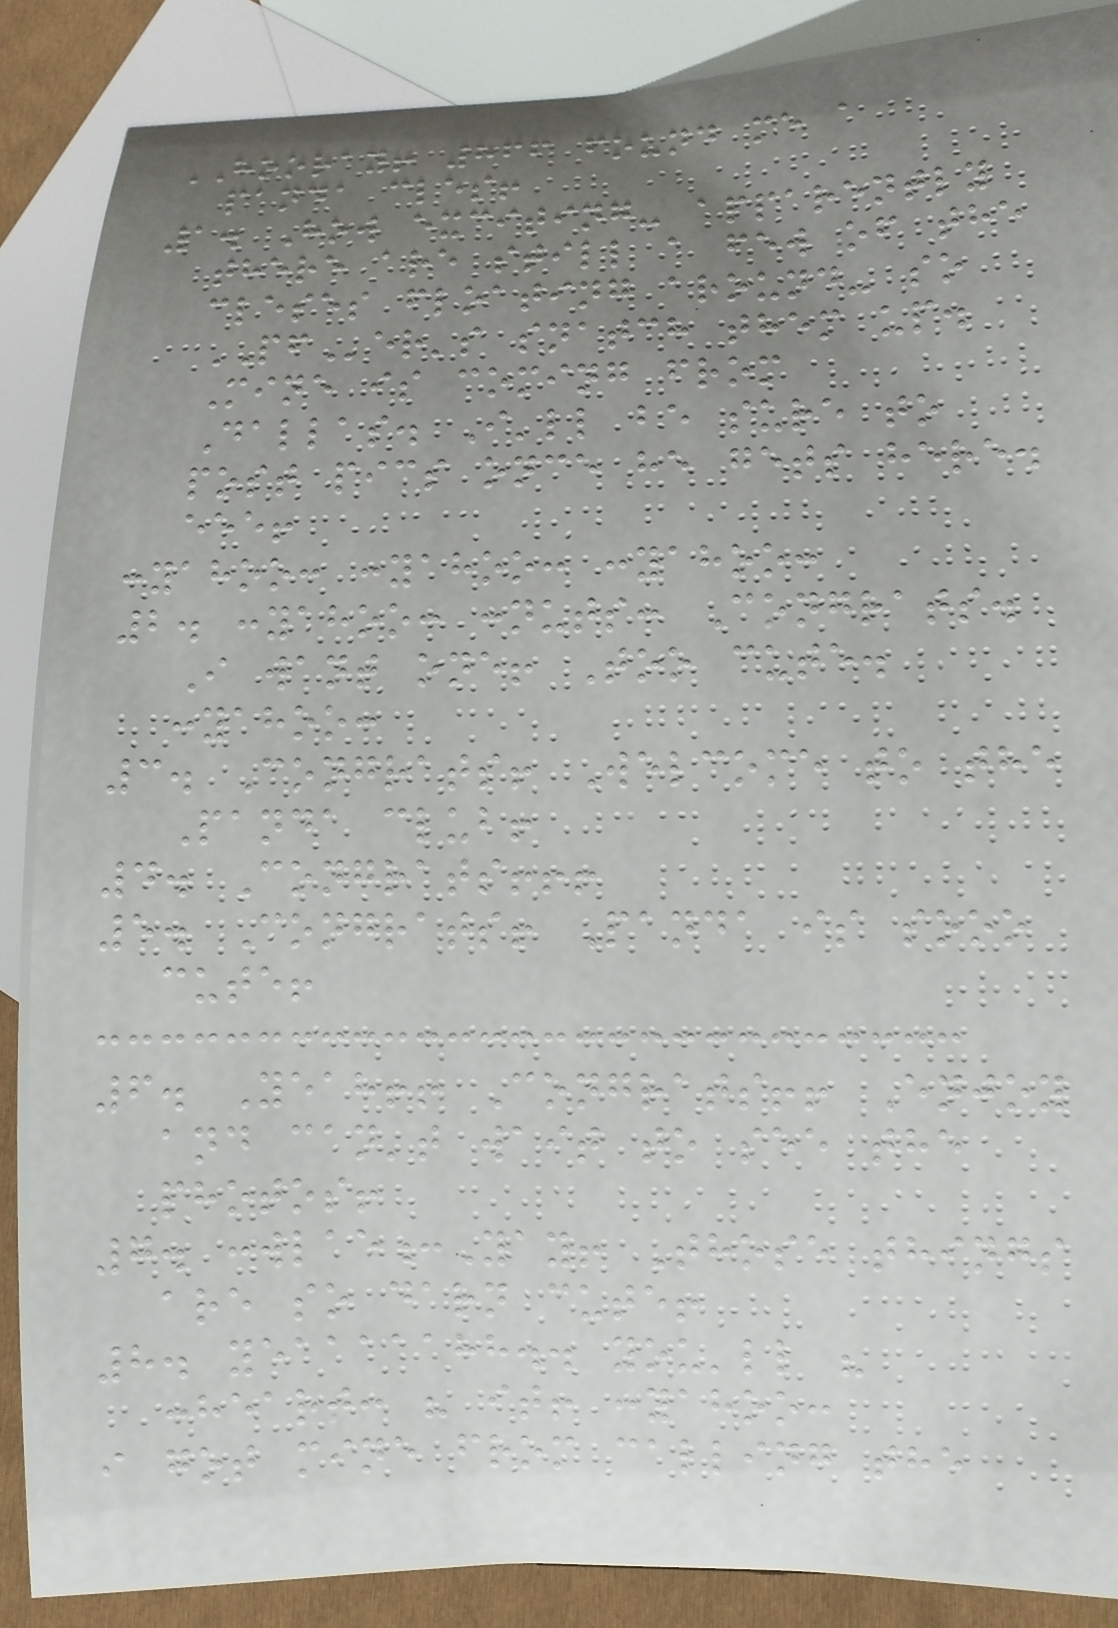HOORAY! 866 found me a
panda cles!
1. How exciting- apparently
there are still a few of the
cleses floating around- so
PFer's snatch them up.
Mine is coming from
Dallas. I'll be sure to
post pics once he gets here.
eee!
:yahoo: :yahoo: :yahoo:
2. :yahoo: :nuts: Congrats.
I want one! Too cute.
:yahoo:
3. Congrats! Welcome to the
Panda club!
4. Congrats!!!
5. Congrats! Panda is sooo
cute!
6. Yeah!! Congrats!! Enjoy
and can't wait to see the
photos!
7. :wlae:Yay! Those things
are so darn cute!
8. yeaaaaahh.. you'll "
:heart: " it! :yahoo:
i got mine from calling the
